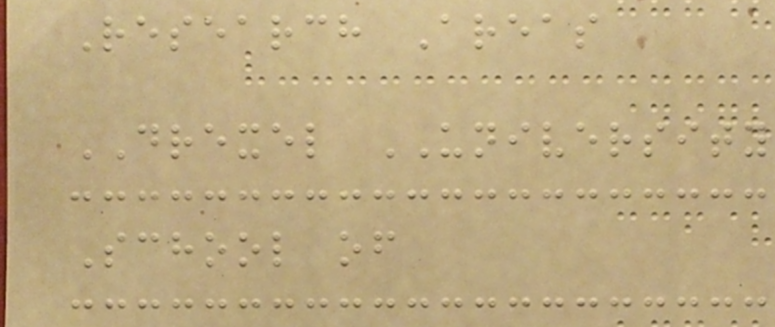Research Areas
DREXEL UNIVERSITY
School of
